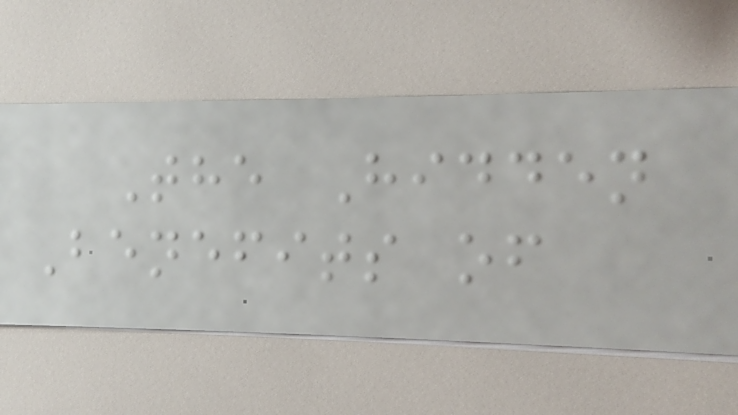The Hidden
Benefits of
